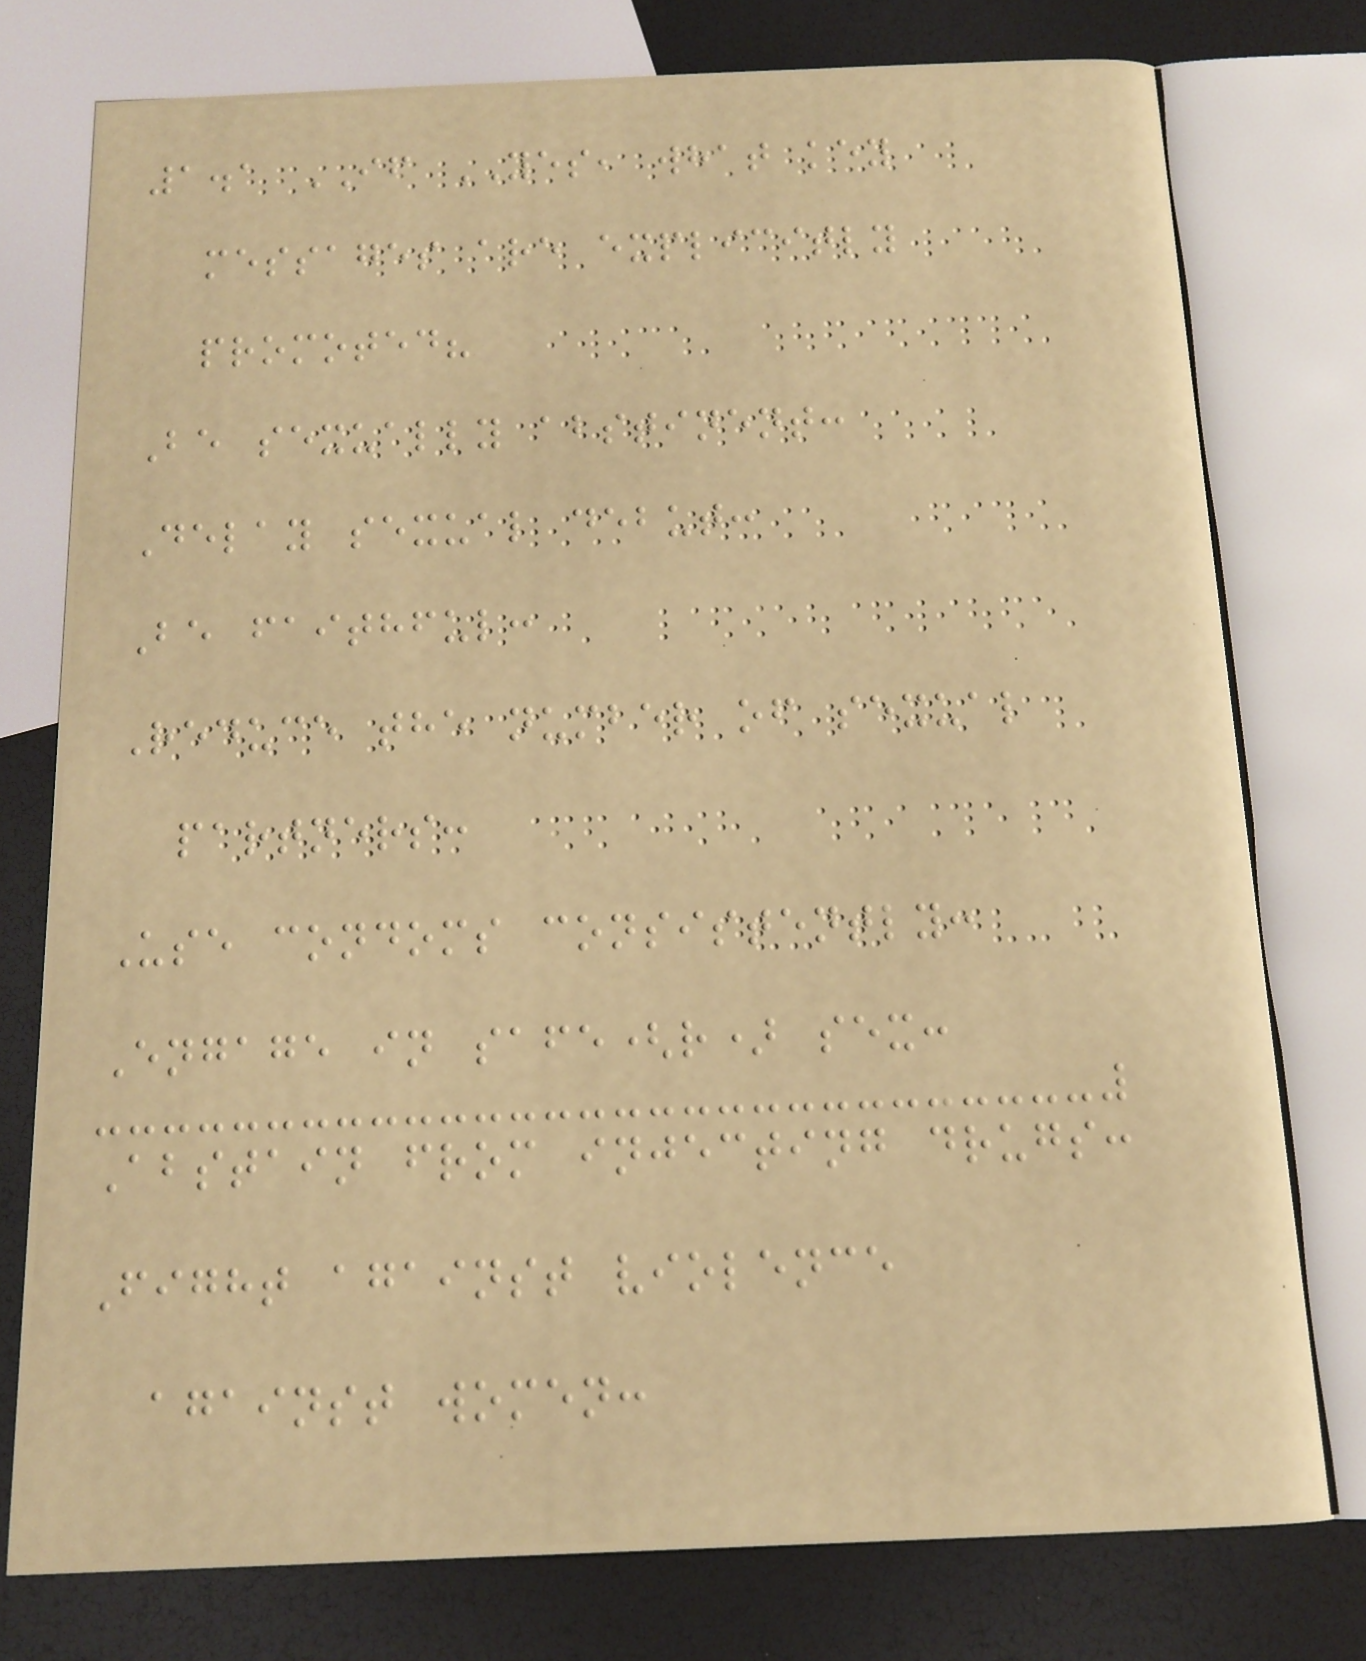1.1 IF YES, what key
messages are explicitly
promoted?
Be sexually abstinent:
Delay sexual debut:
Be faithful:
Reduce the number of sexual
partners:
Use condoms consistently:
Engage in safe(r) sex:
Abstain from injecting drugs:
Fight against violence
against women:
